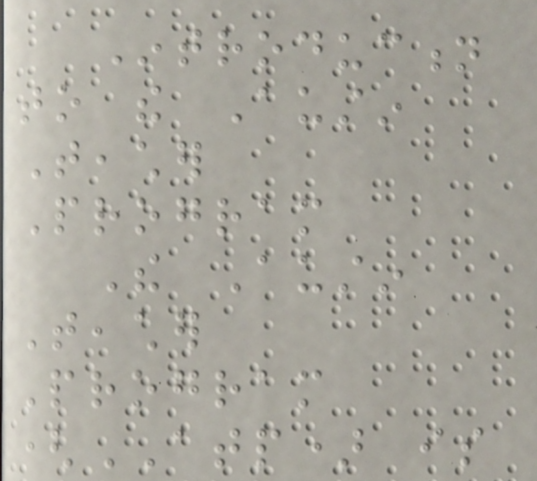Introduction
to the Austin
Teacher
Program
The Austin
Teacher
Program
(ATP) is
